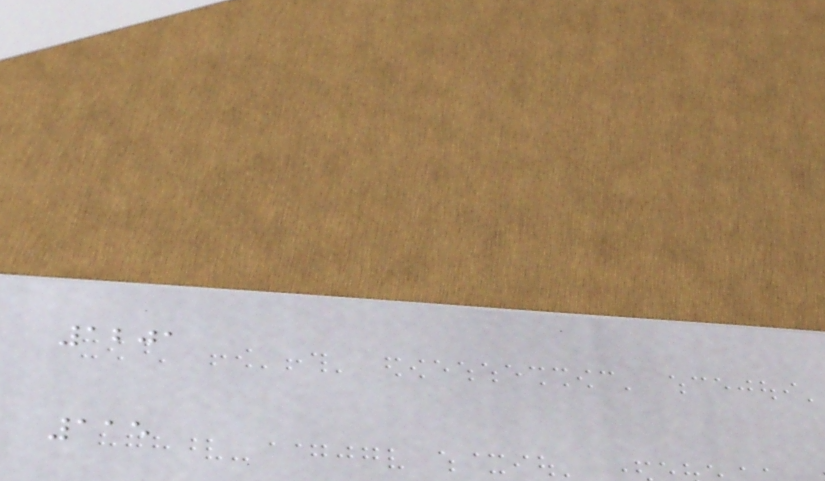1201
115
